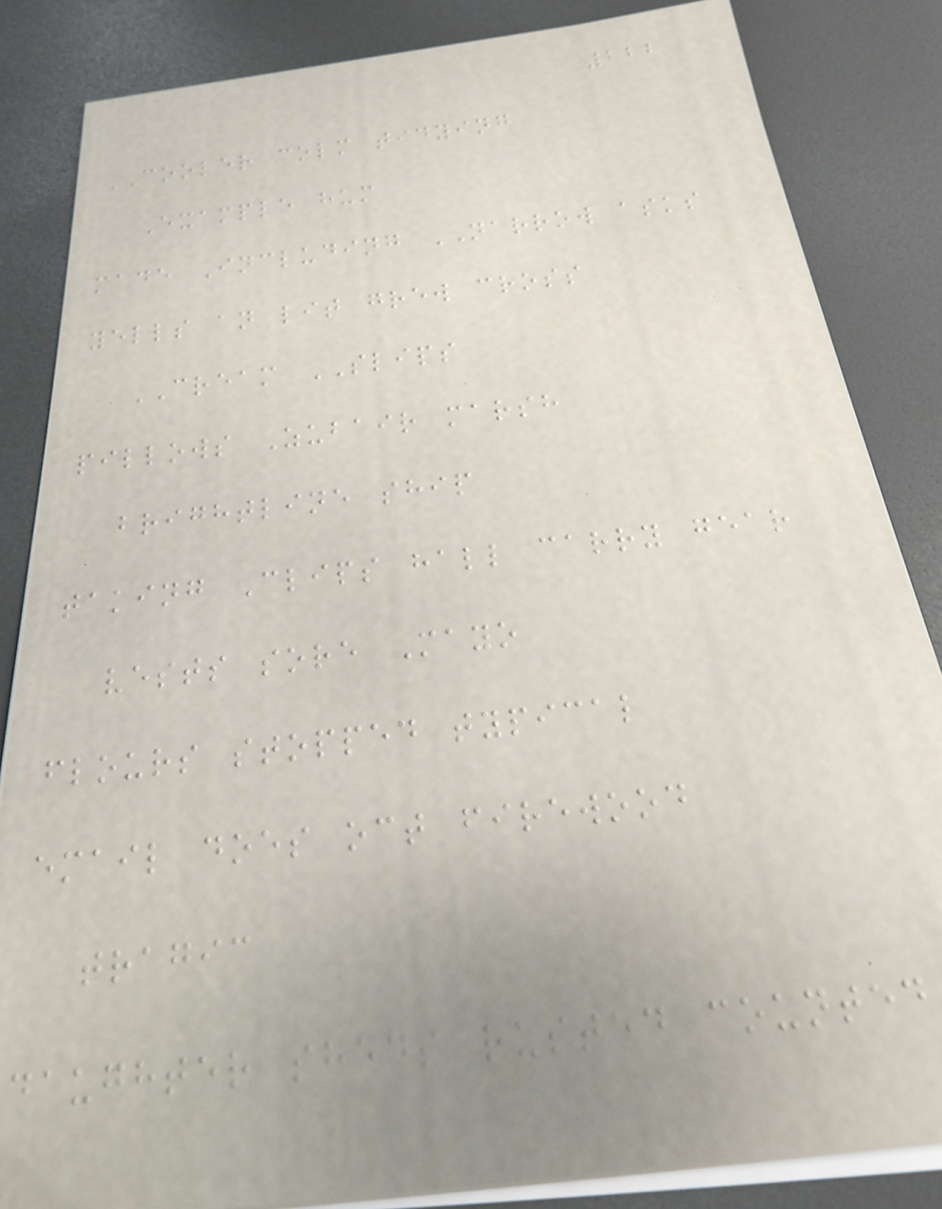222
COOLER colm tidying
Example hum
made Including NARROW asks
yells an lit grew cross
CREAM SLIPS
pillows Zubair marsh
brightline ship
taking Clips hall carry gear
vests sore Mayo
flours stopped typical
email does oct firewood
tragic
daughter sheds rusted counted
